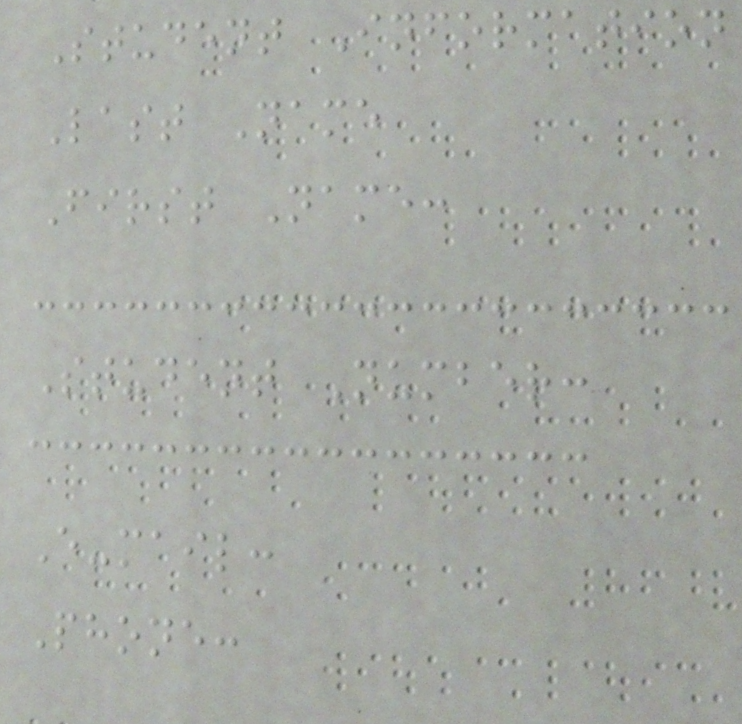Student Information
Last Name
First Name:
Student Number:
E-mail:
Phone:
